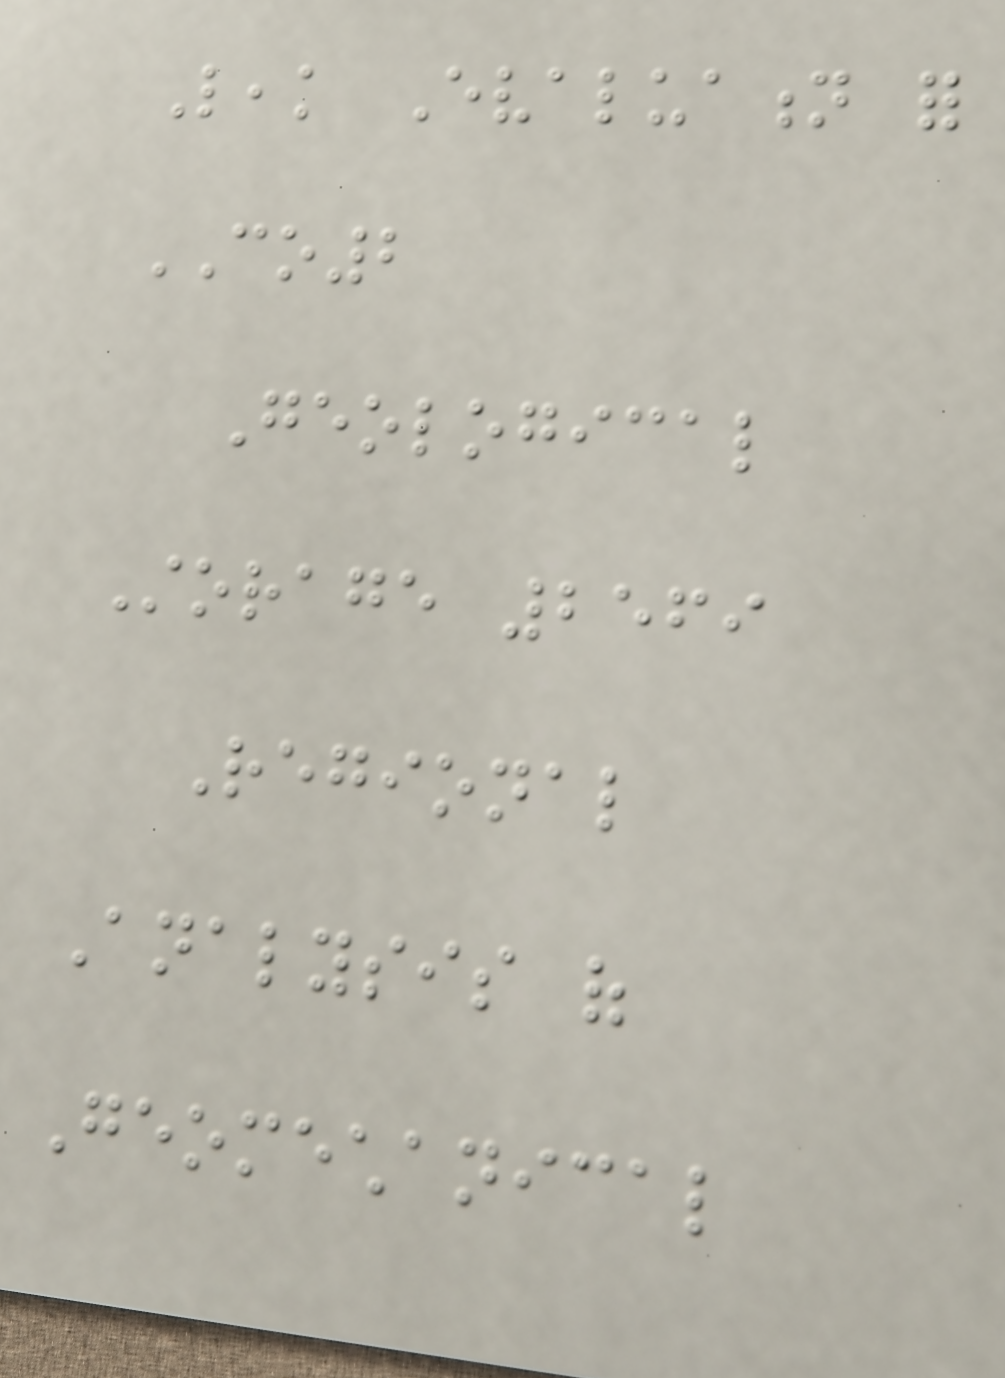Leak Evaluation for
CO2
Geological
Storage 2569
Regional
Analysis of
Geomechanical
